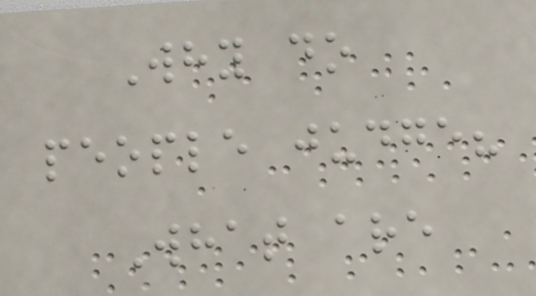Why do
people judge?
What are
